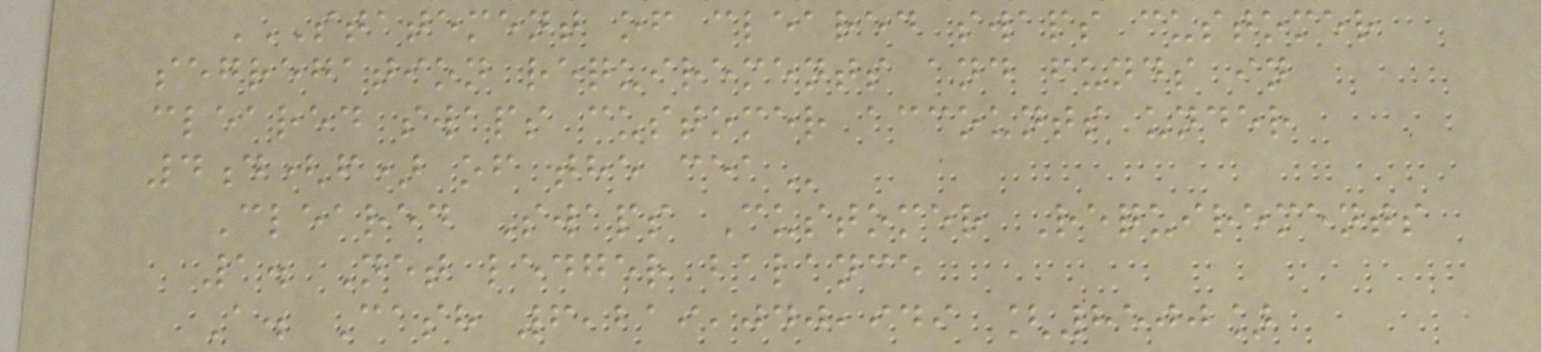STATEMENT OF CLEARED SWAPS CUSTOMER
SEGREGATION REQUIREMENTS AND FUNDS IN
CLEARED SWAPS CUSTOMER ACCOUNTS UNDER
4D(F) OF THE CEA
Cleared Swaps Customer Requirements
1. Net ledger balance
A. Cash 6,219,040,949 [8500]
